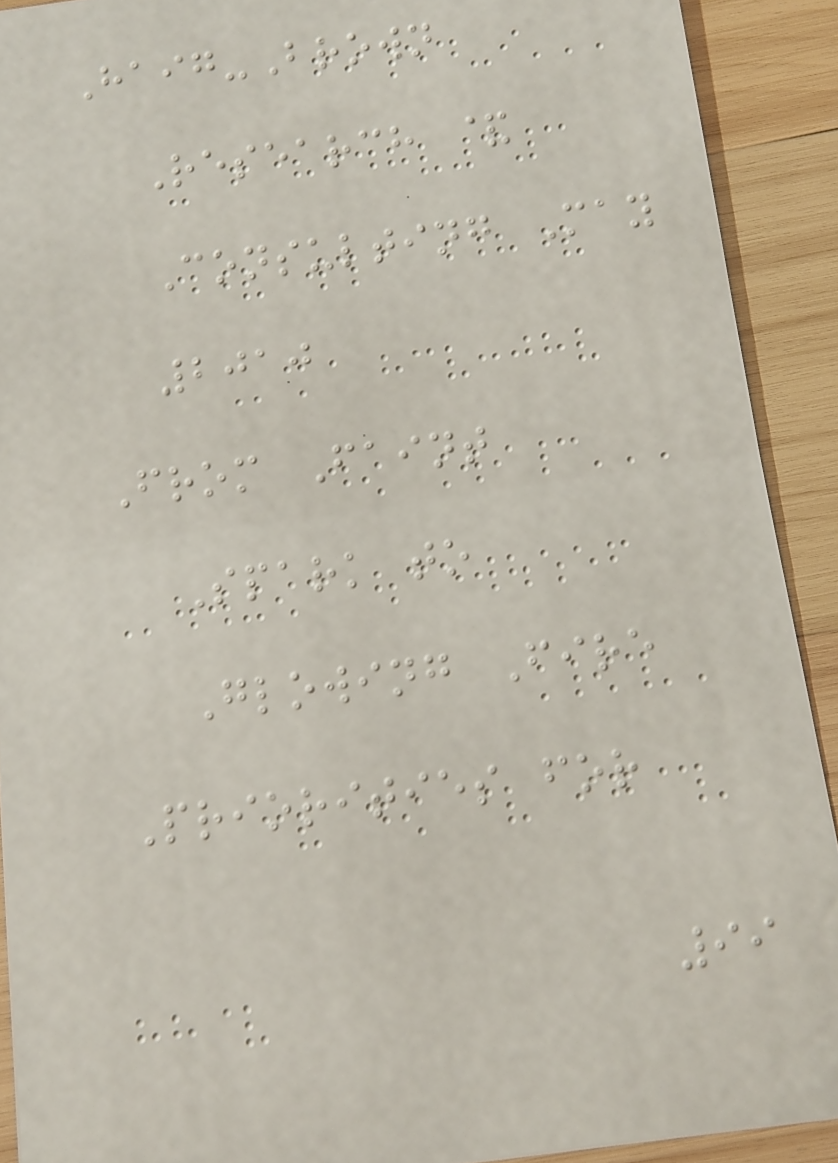Haig-Brown
Research &
Consulting May
2010
From Faint
Spark to
Glowing Fire
Priorities for
99
